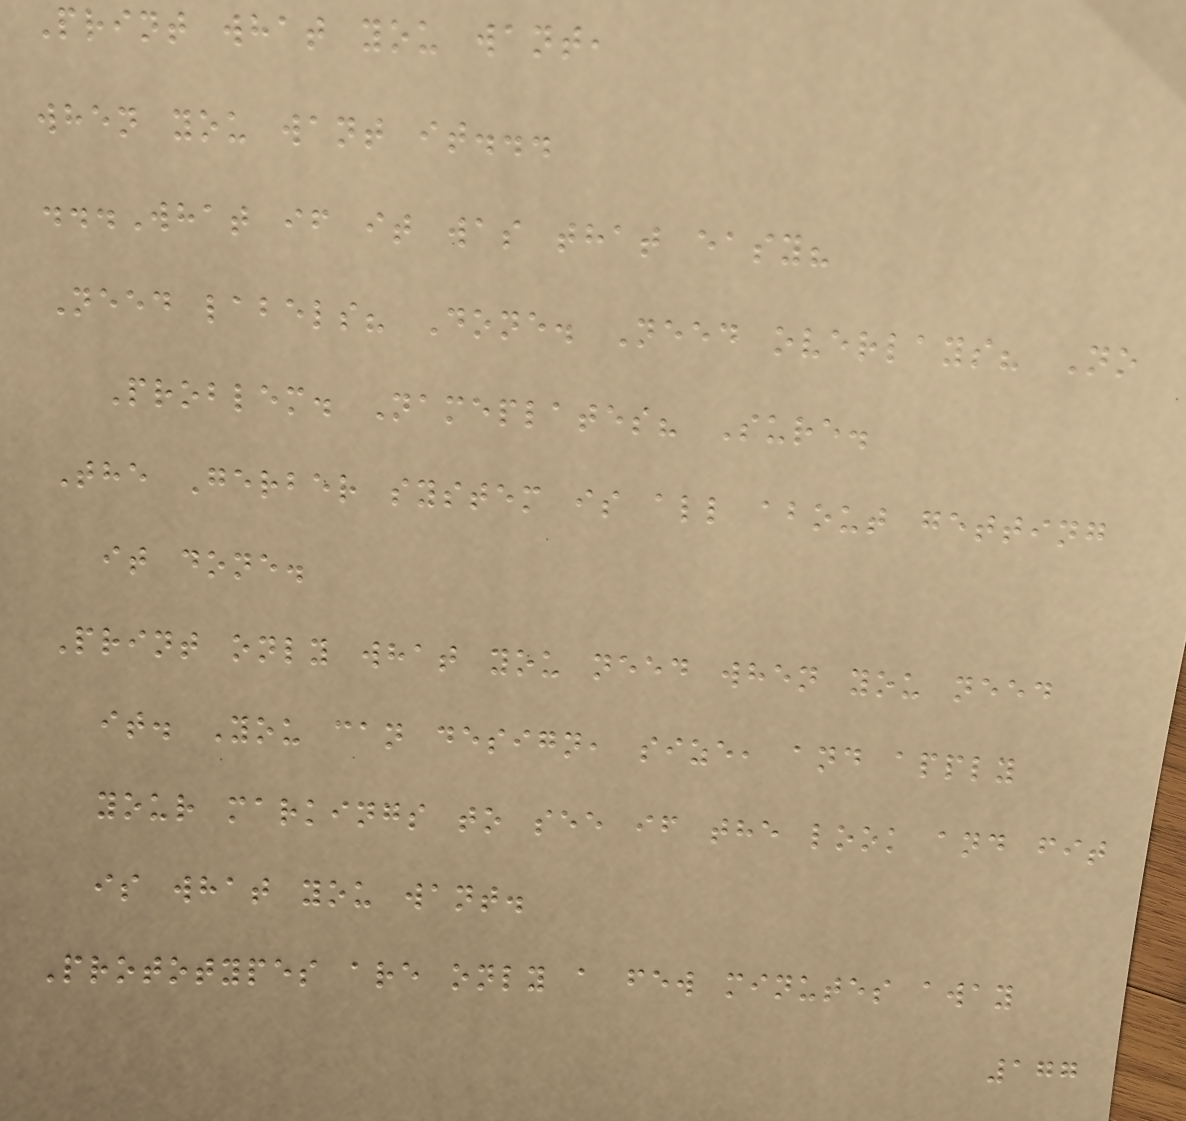Print what you want,
when you want it...
...What if it was that easy?
Need labels? Done. Need overlays? No
Problem. Nameplates? Sure.
The Gerber system is all about getting
it done.
Print only what you need when you need
it. You can design, size, and apply
your markings to see if the look and fit
is what you want.
Prototypes are only a few minutes away
177
